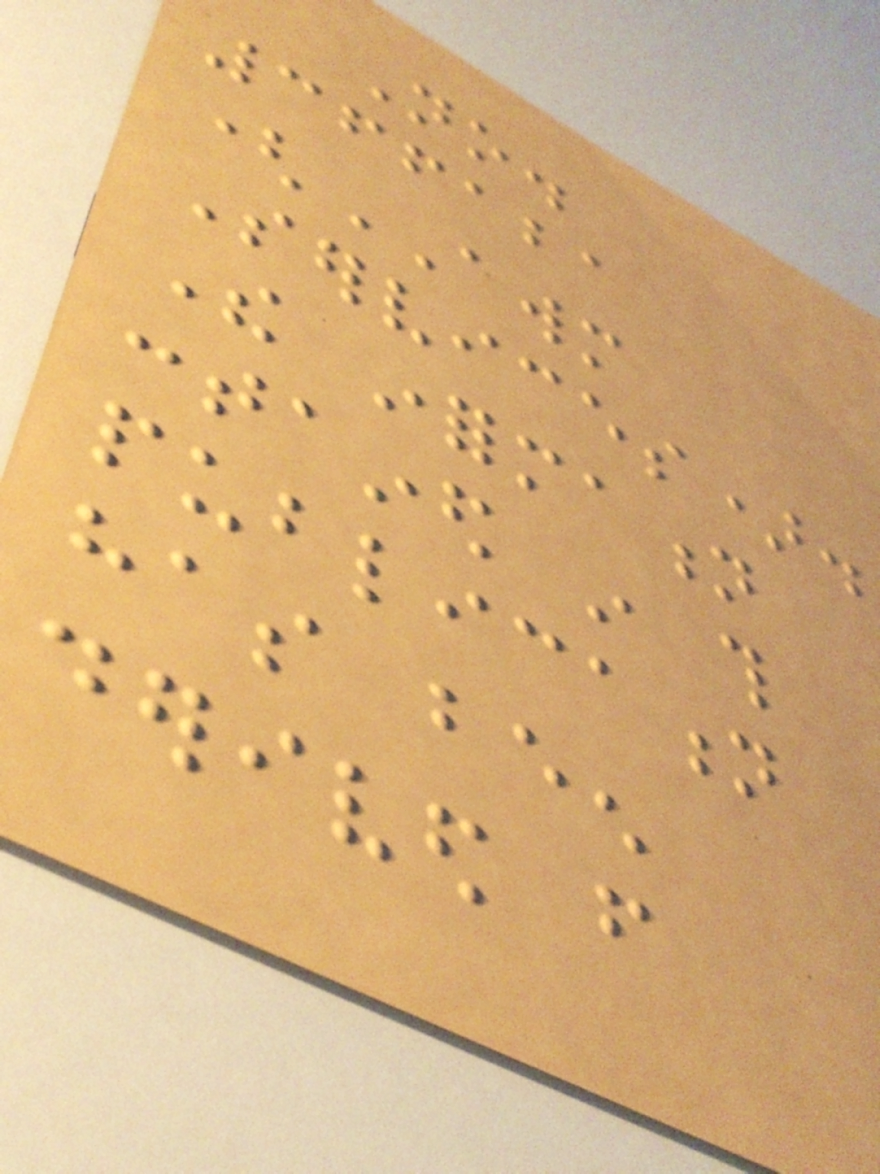No.
366121
(AWM
Services).
The information
contained in this
publication
has been
derived from
